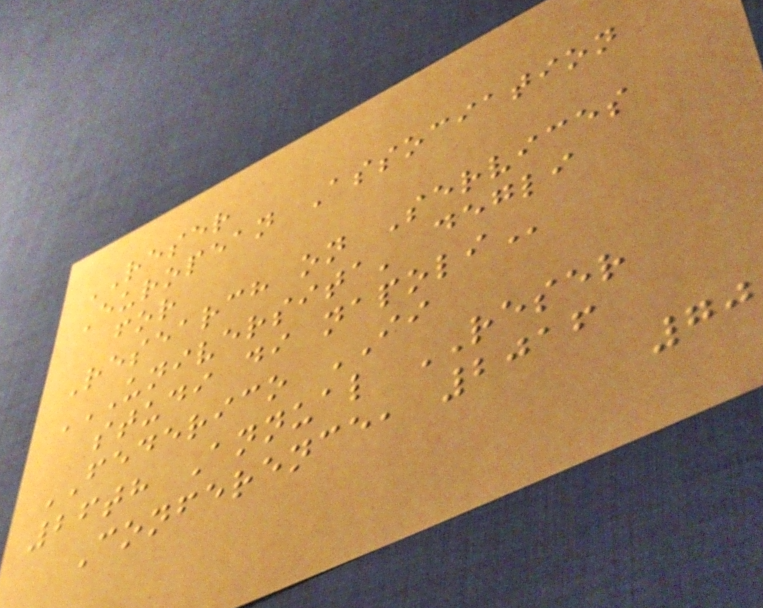RESER
European Association
for
Research on Services
UNIVERSITA' DEGLI
STUDI DI NAPOLI
FEDERICO II
26th Annual RESER
Conference, 2016
70
